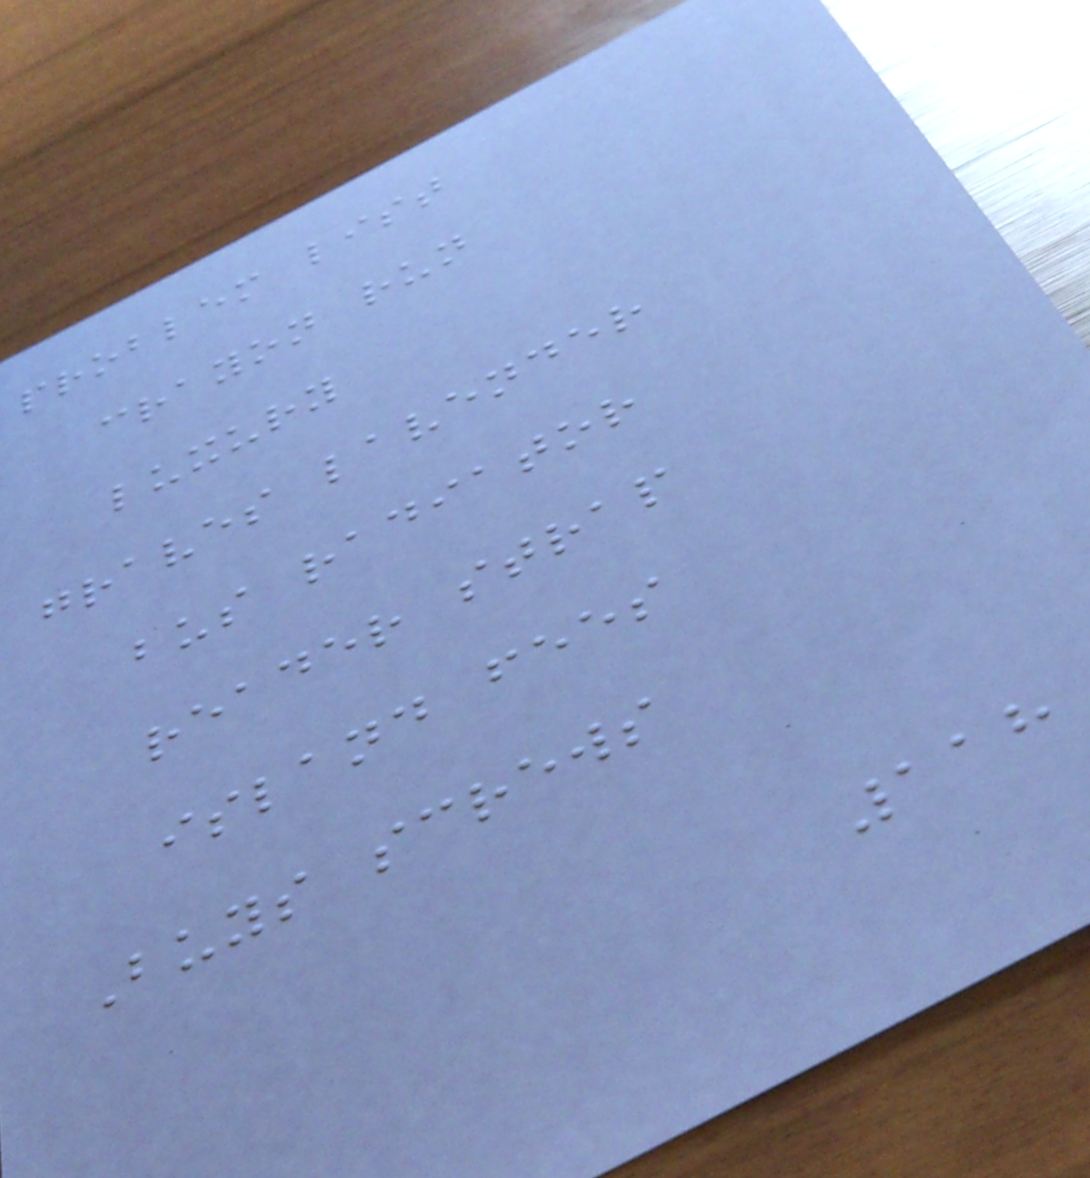problem list
crayon run
luxury
graves lavender
bus radiator
reader strap
island fees
Buys screws
118
